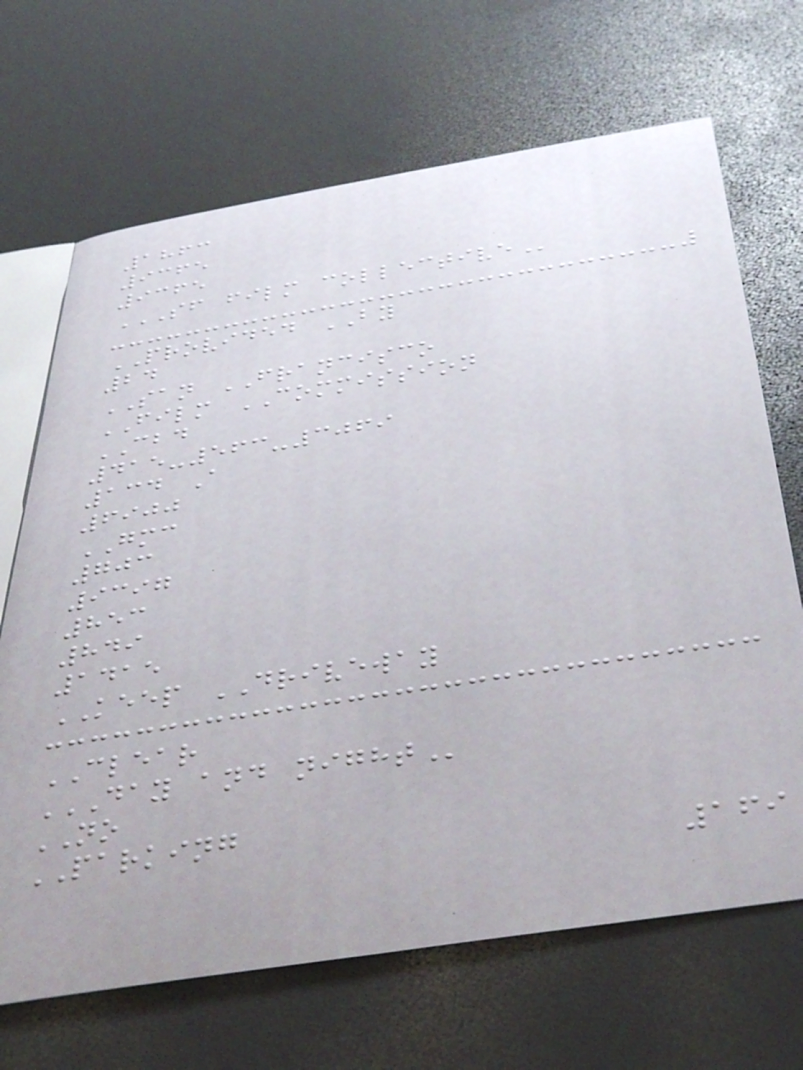1863
9365
9365
SF FILM COLLECTIVE
PROVIDED BY
24
SAN FRANCISCO
FILM COMMISSION
CBD
415-563-3069
134 A
6900
GMC
703
9397
853
849
1415
KEEP DRIVEWAY
CLEAR
DAY AND NIGHT
NO
PARKING
169
